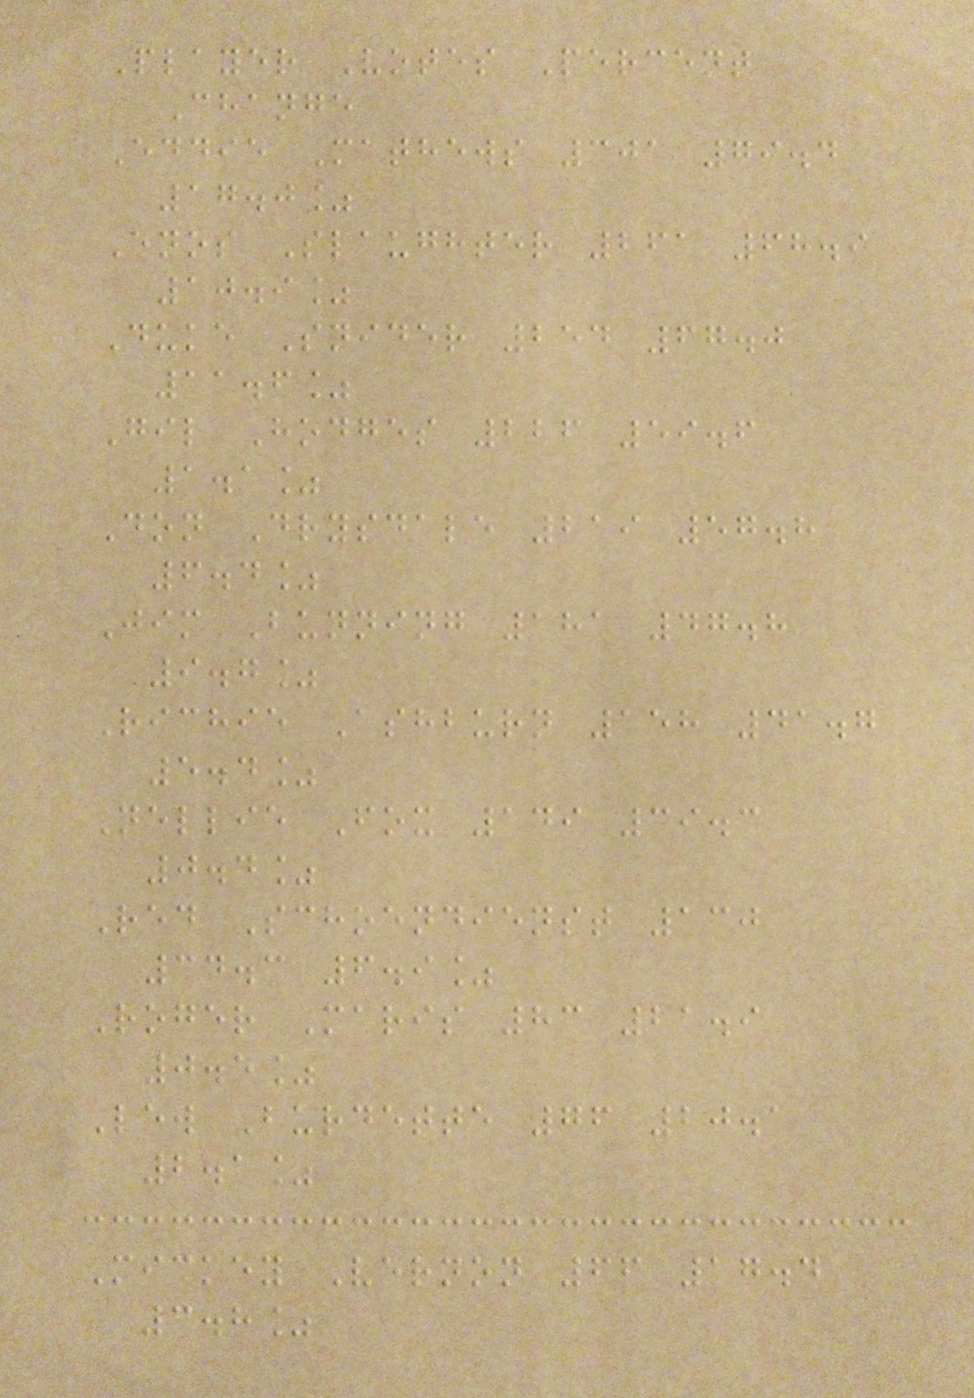Player Votes Percent
Change
Eddie Mathews 301 79.4
17.0%
Enos Slaughter 261 68.9
10.9%
Duke Snider 254 67.0
11.6%
Gil Hodges 226 59.6
1.1%
Don Drysdale 219 57.8
6.4%
Jim Bunning 181 47.8
9.7%
Richie Ashburn 158 41.7
5.4%
Nellie Fox 149 39.3
0.4%
Red Schoendienst 130
34.3 6.9%
Roger Maris 83 21.9
0.5%
Lew Burdette 76 20.1
2.1%
Mickey Vernon 66 17.4
3.8%
